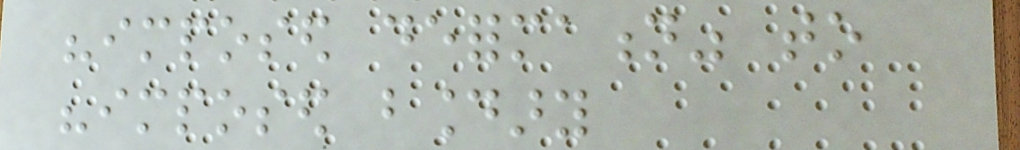"imposed deformation" to
"imposed boundary
